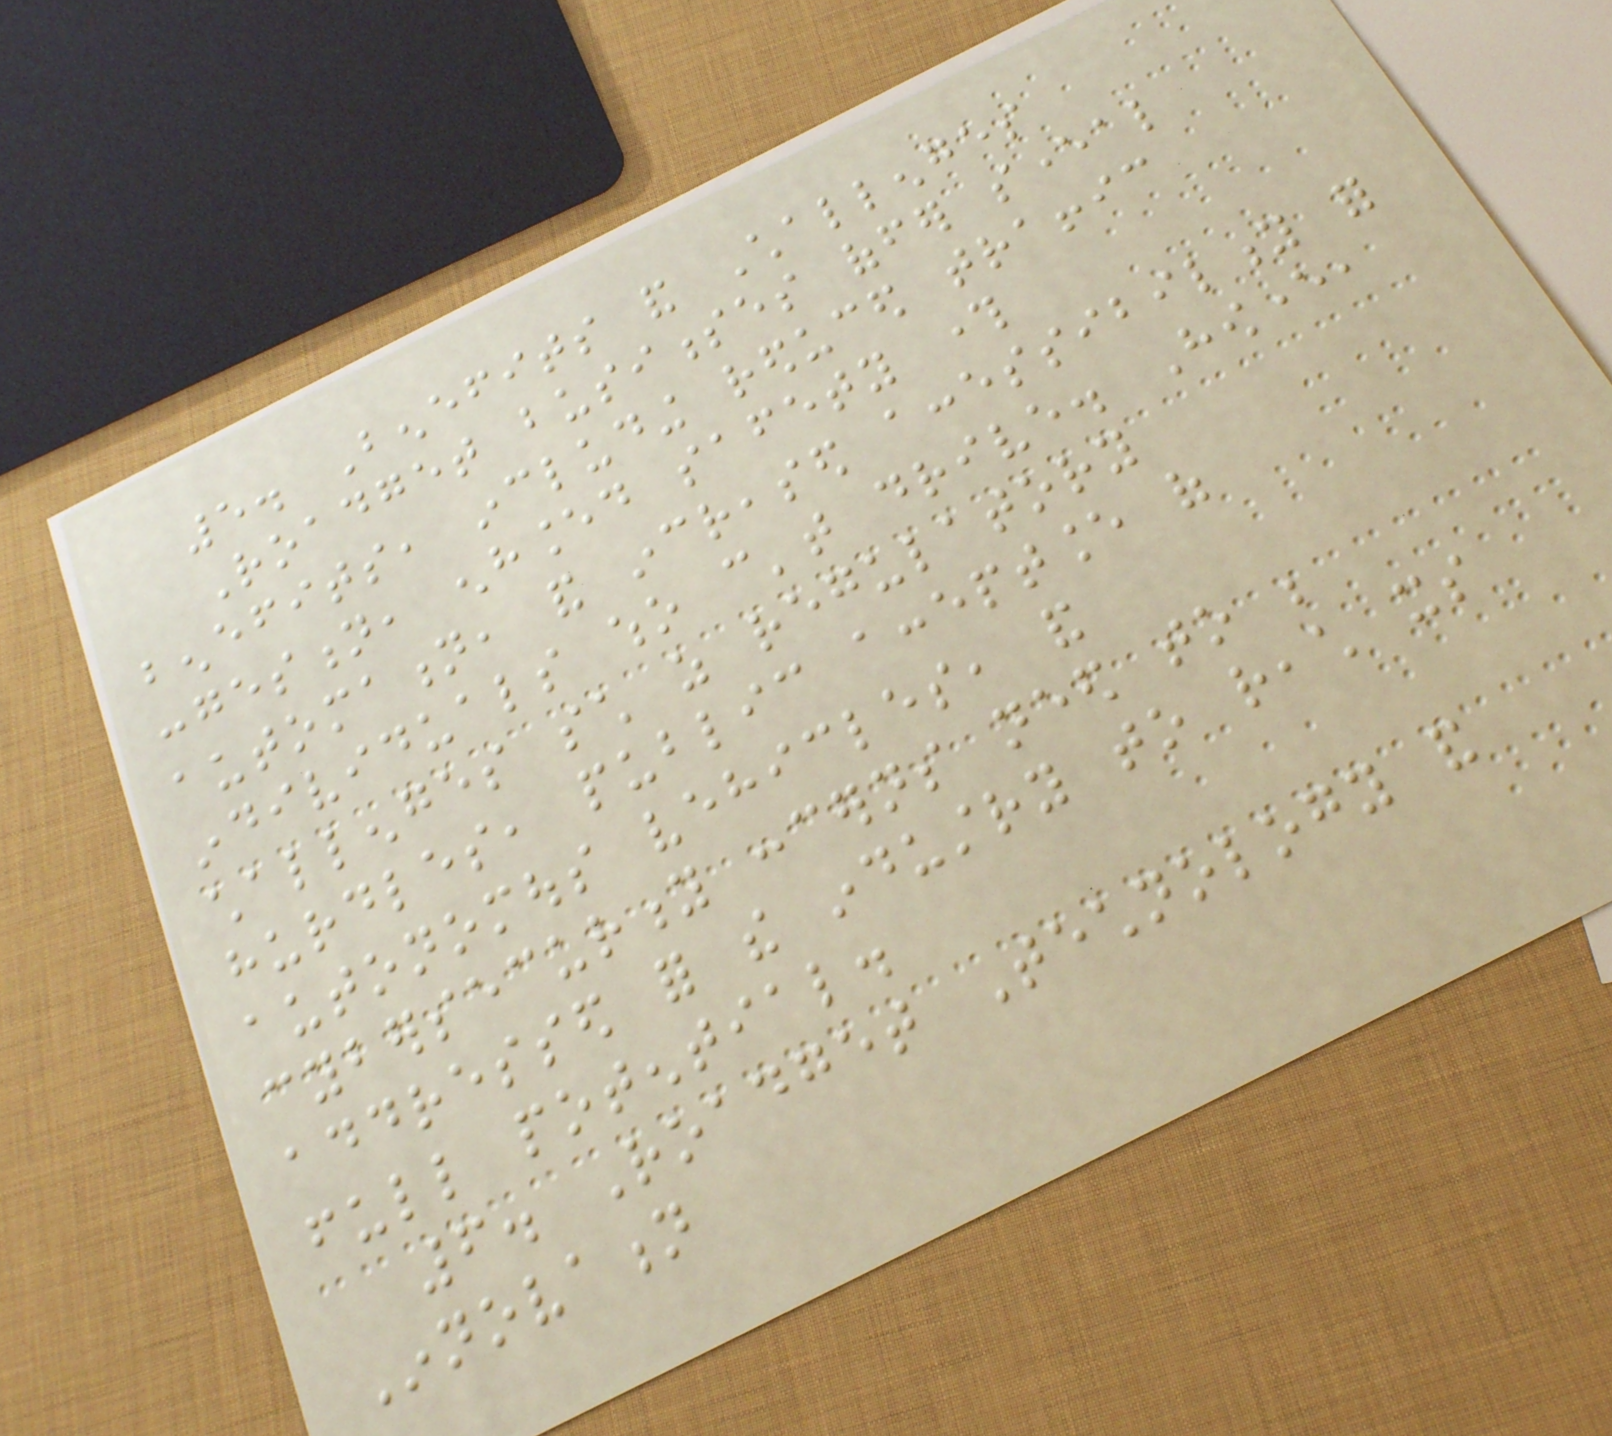5. Benefits and Challenges
Roadget businesses offer several
benefits, including reduced traffic
congestion, enhanced safety through
automation, and increased accessibility for
individuals who can't drive. However,
challenges such as regulatory
hurdles, public acceptance of
autonomous vehicles, and
cybersecurity concerns need to be
addressed for the industry to reach its
full potential.
6. Roadget Technology and
Innovation
